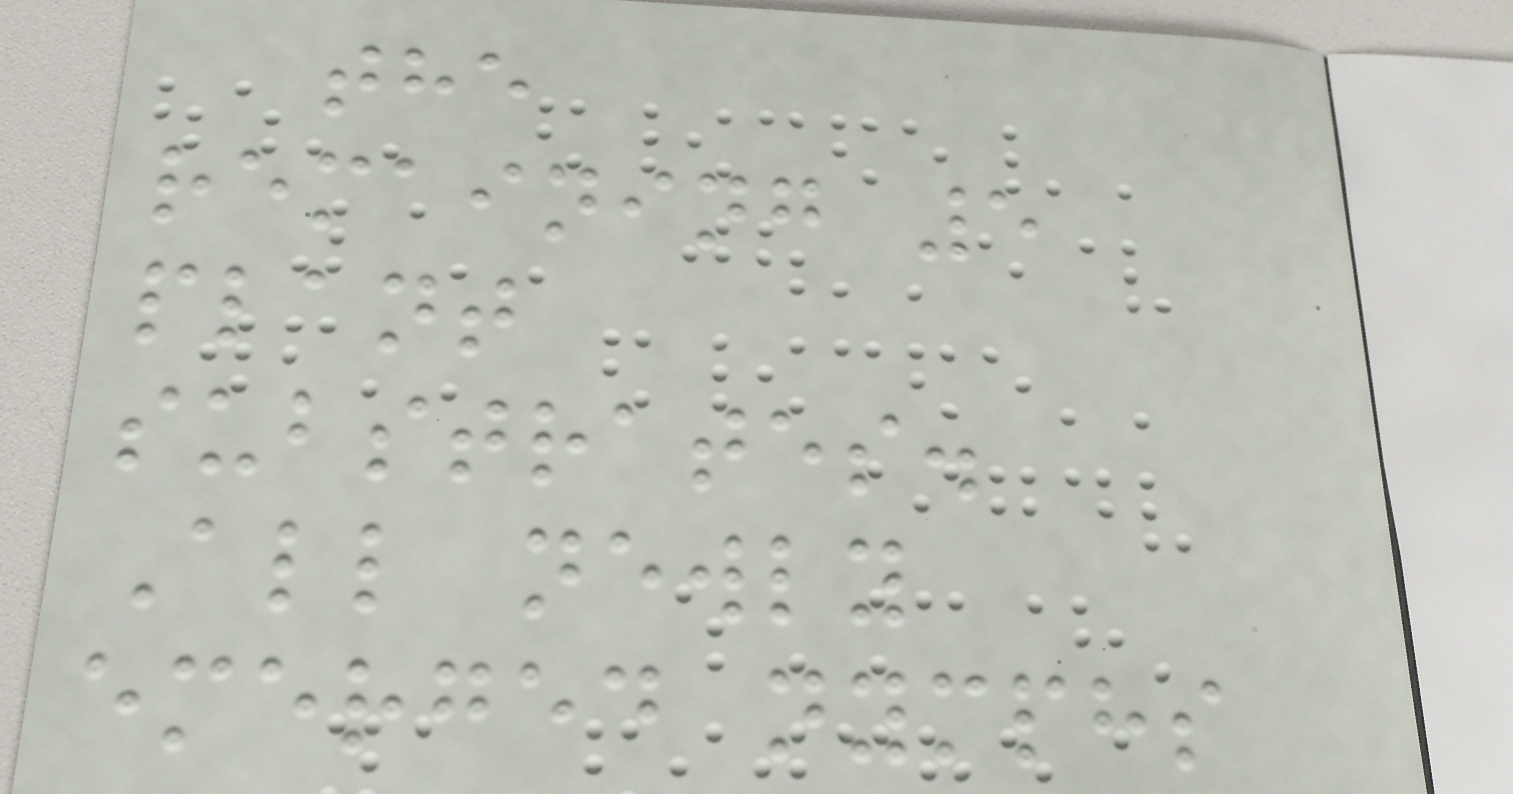the
remaining 5
plant
substrates.
All newly
emerged nymphs
